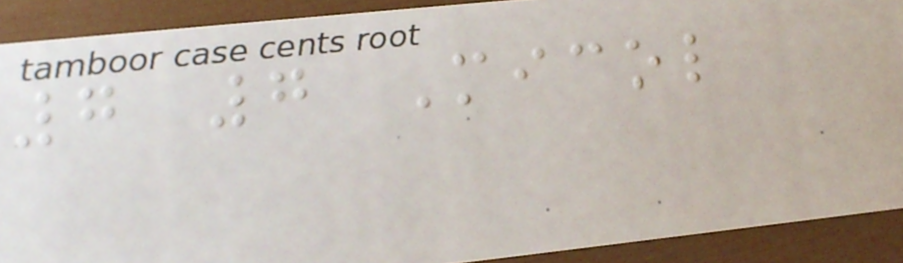7 7 Micol
